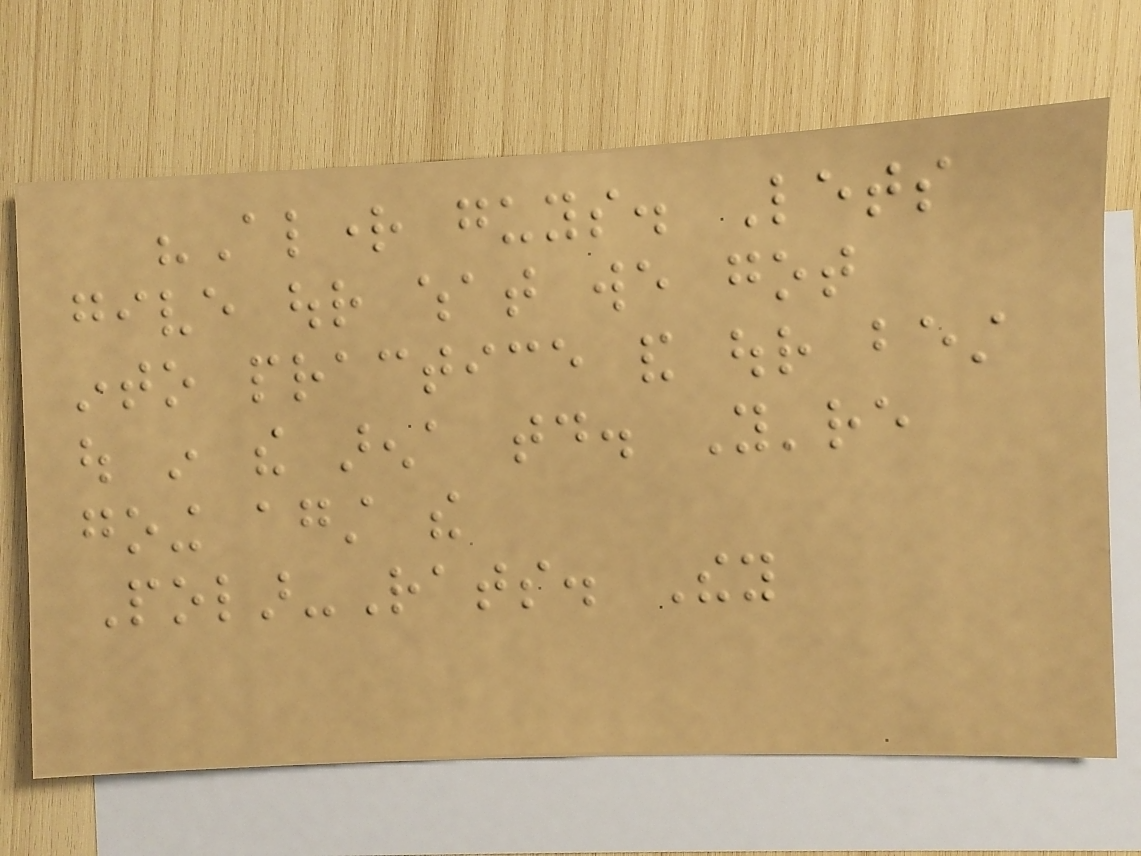"Alright guys. Lets
give our what we got
into practice and our best
out in the arena today. You're
going against the
Polar-Rats. They
